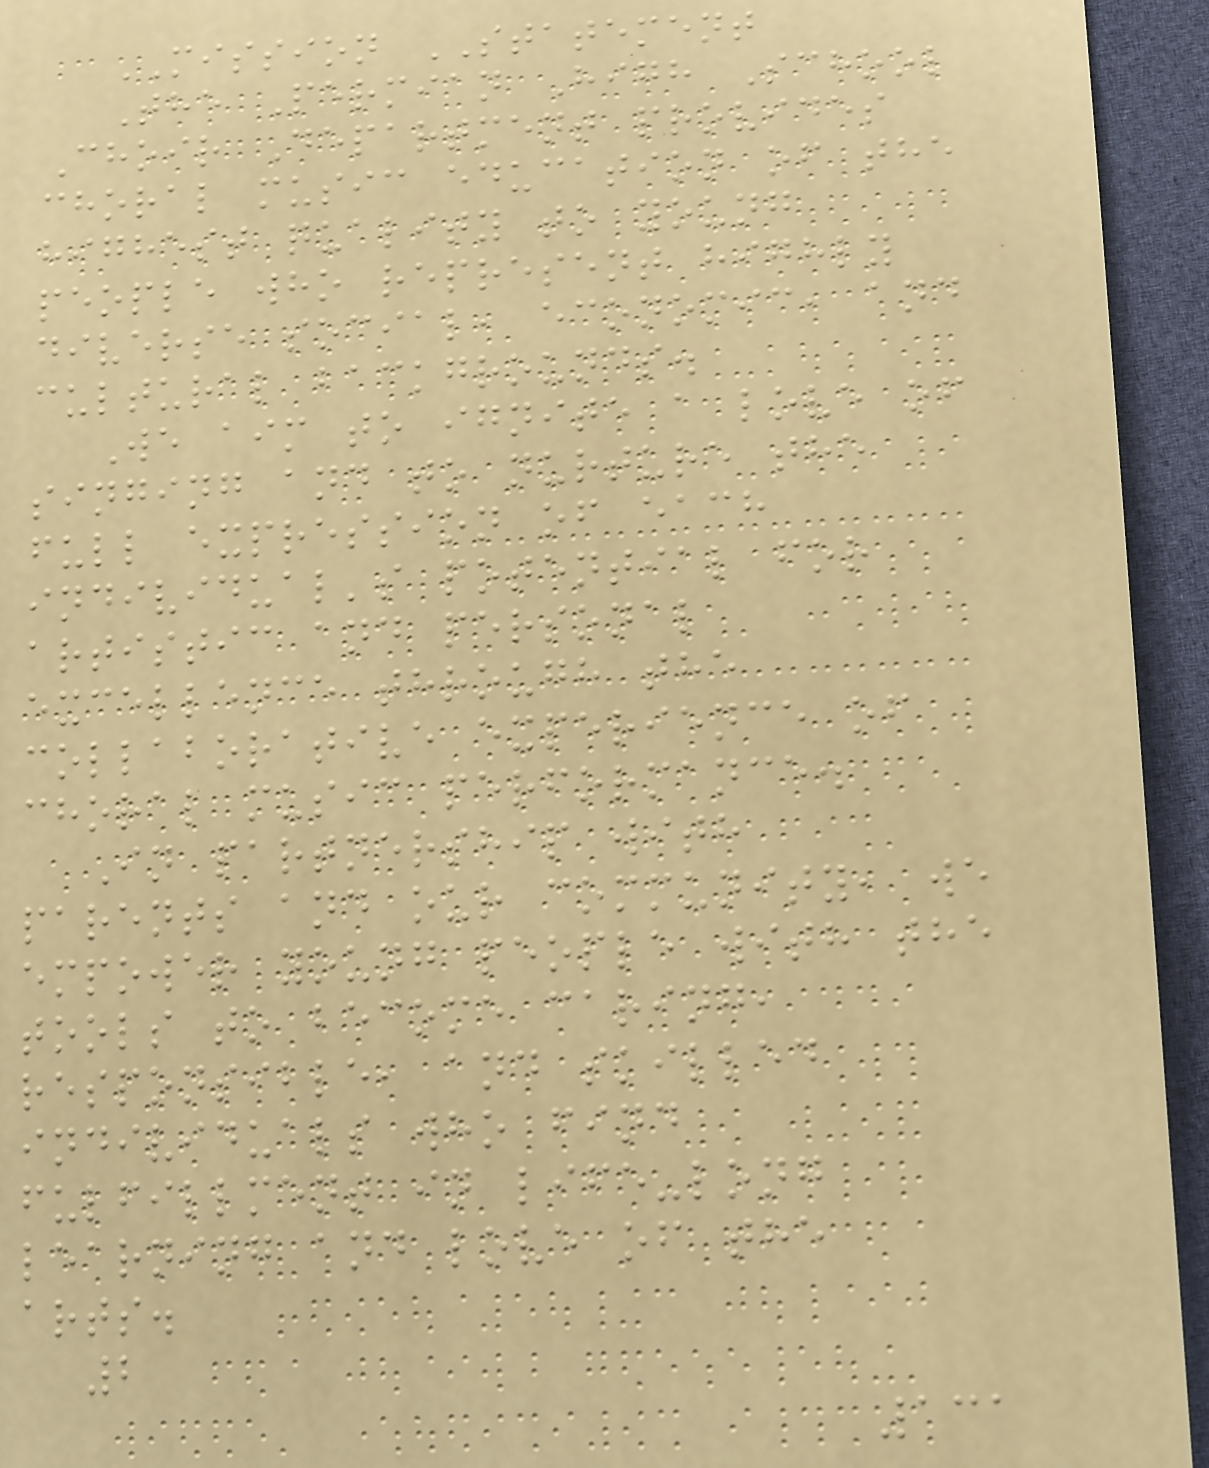MISSION STATEMENT
The Permian High School
Choir Department provides
choral music education of the
highest quality to young
people who represent highly
diverse social, economic, and
cultural backgrounds.
We aim to ignite a love of
singing and to nurture the
full expression of each
individual's potential for
artistic and personal
excellence through the
collaborative experience of
choral music performance.
In partnership with
parents and our community, we
empower young people with the
tools to become caring,
responsible, and skilled
individuals who find
fulfillment in life-long
learning and love of the
arts.
2
131
